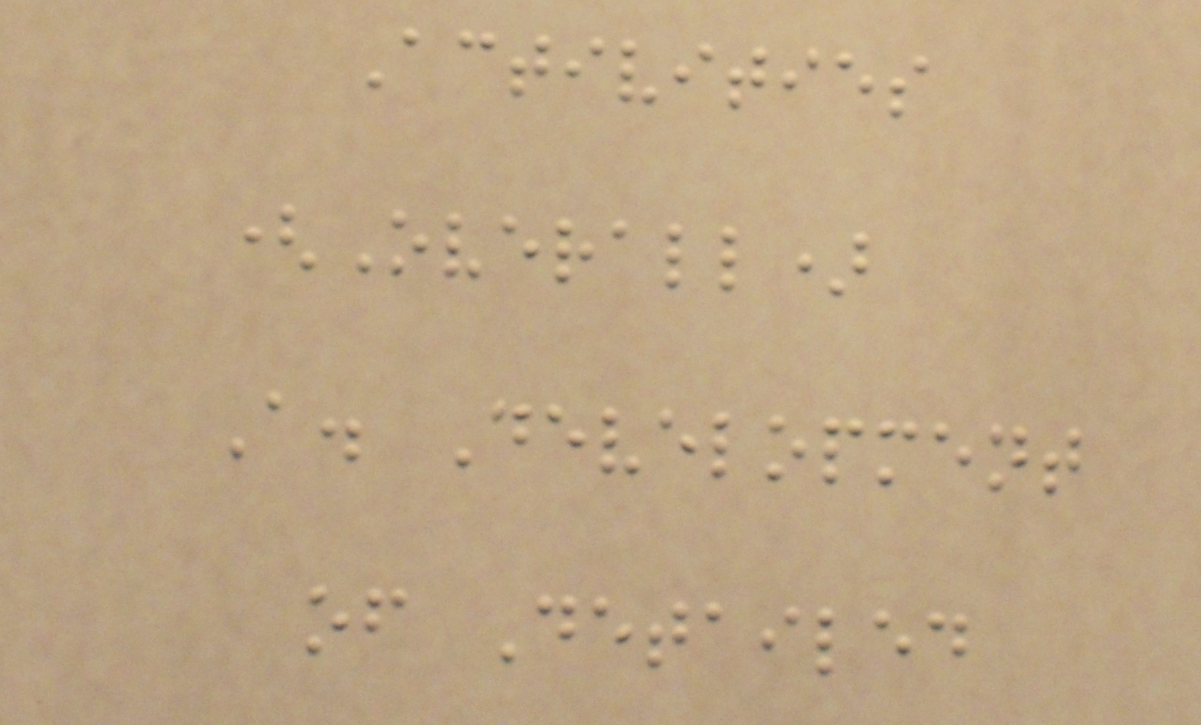Activities
(Overall)
A. Development
of Detailed
